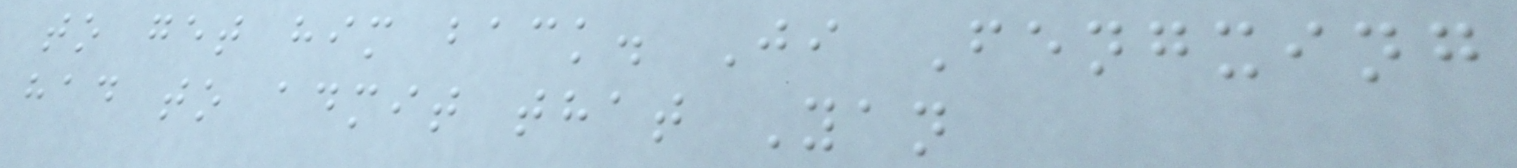to get him back. Ji Fengxing
had to admit that Yan
